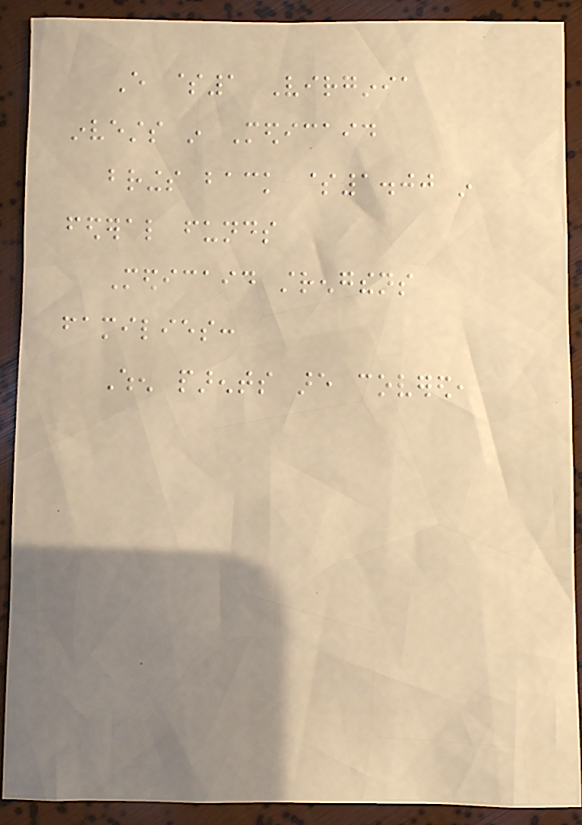Every $1 Virginia
invests in Medicaid
brings back $1.00 in
federal funds
Medicaid strengthens
families:
When parents are covered,
